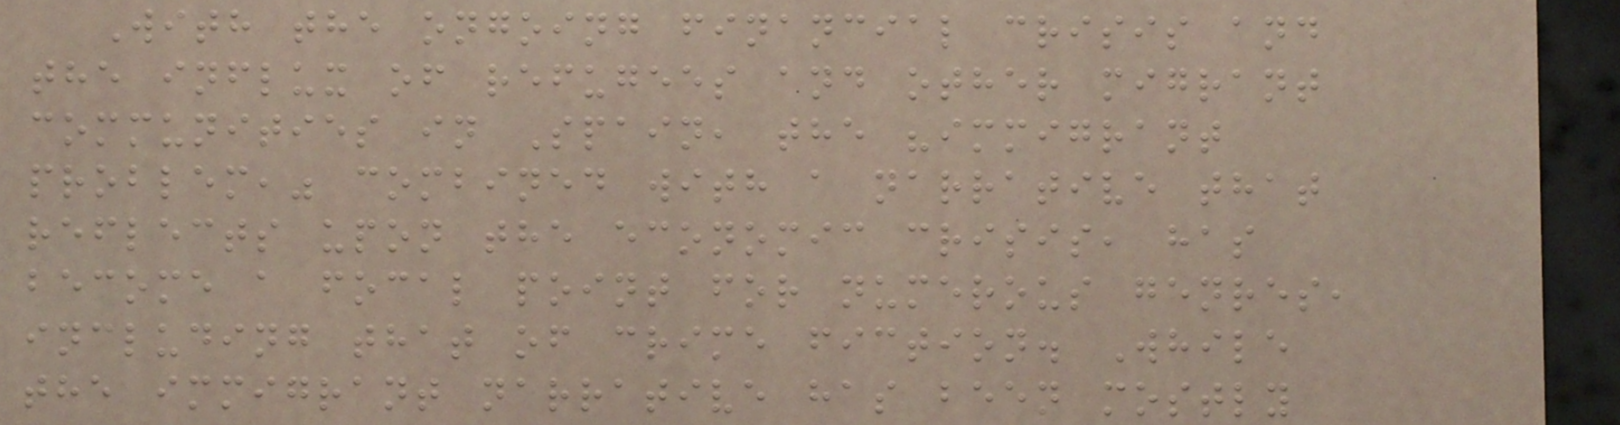With the ongoing financial crisis and
the influx of refugees and other migrant
communities in Spain, the "immigrant
problem," combined with a narrative that
reflects upon the economic crisis, has
become a focal point for numerous genres,
including that of crime fiction. While
the immigrant narrative has been mostly
